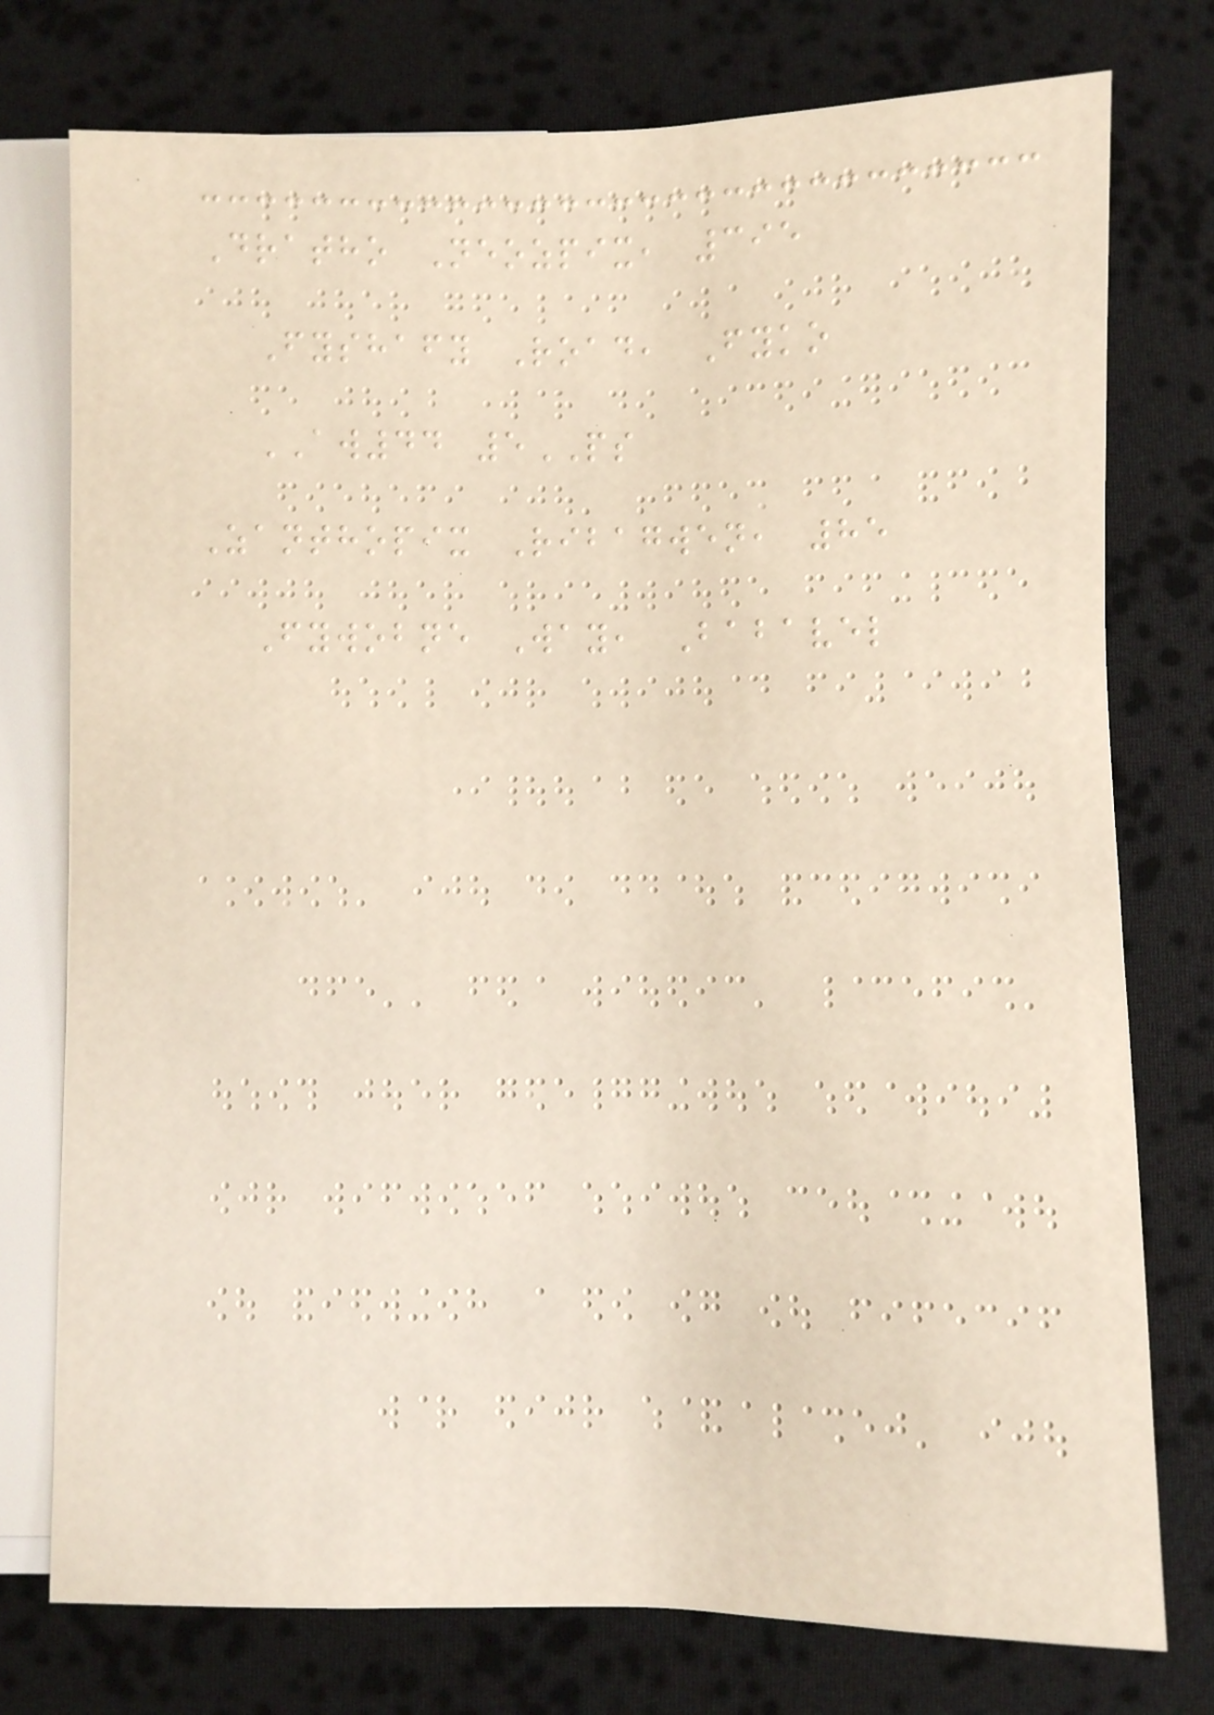Dratho Neozpix, 395
Fyshafy Road, Fyko
AW44 5PS
Zanthopix Ribagwen, 85
Fywobne Way, Babavel
